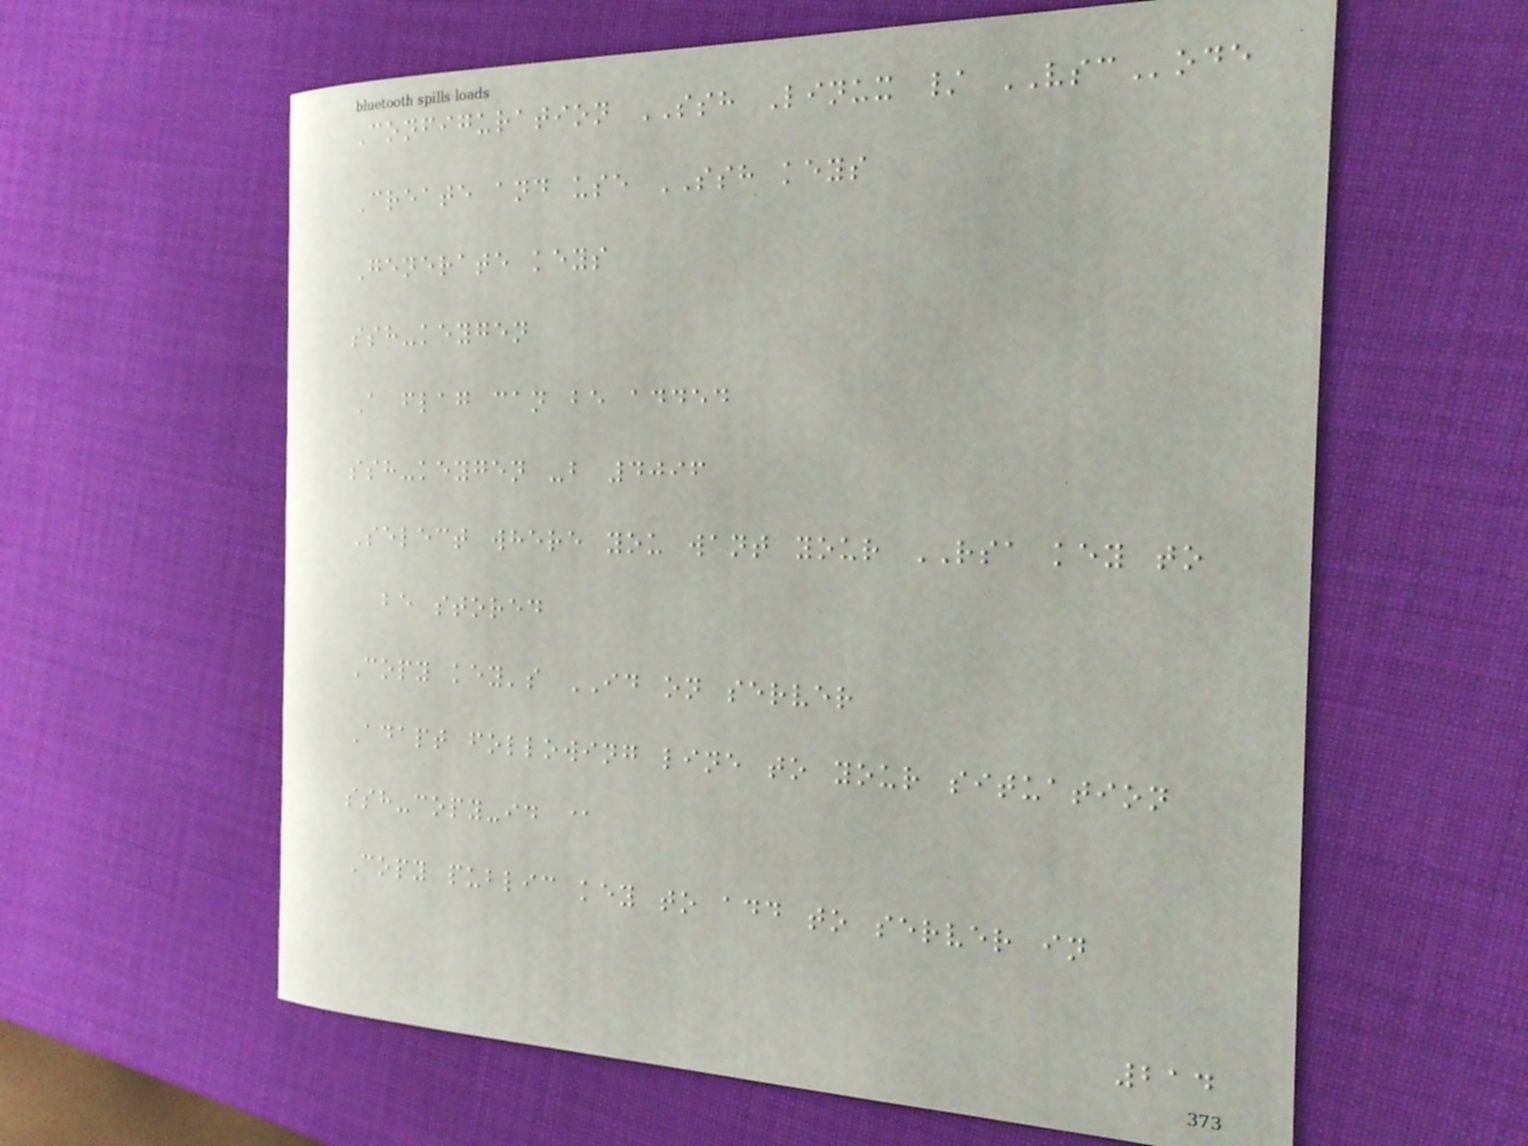Configuration SSH Linux / VSCode
Create and use SSH keys
Generate keys
ssh-keygen
A flag can be added
ssh-keygen -b 4096
Select where you want your RSA key to
be stored
Copy key's ID on server
Adapt following line to your situation
ssh-copy-id @
Copy public key to add to server in
214
